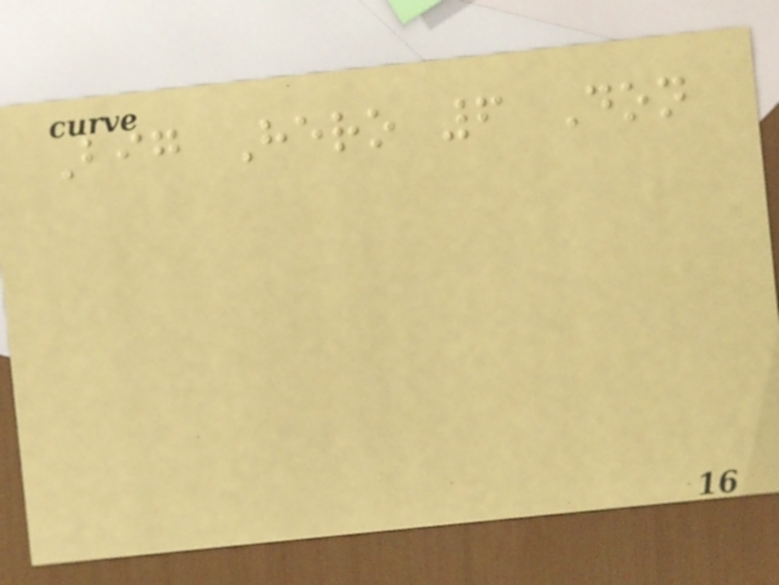Big Hero 6 Don
